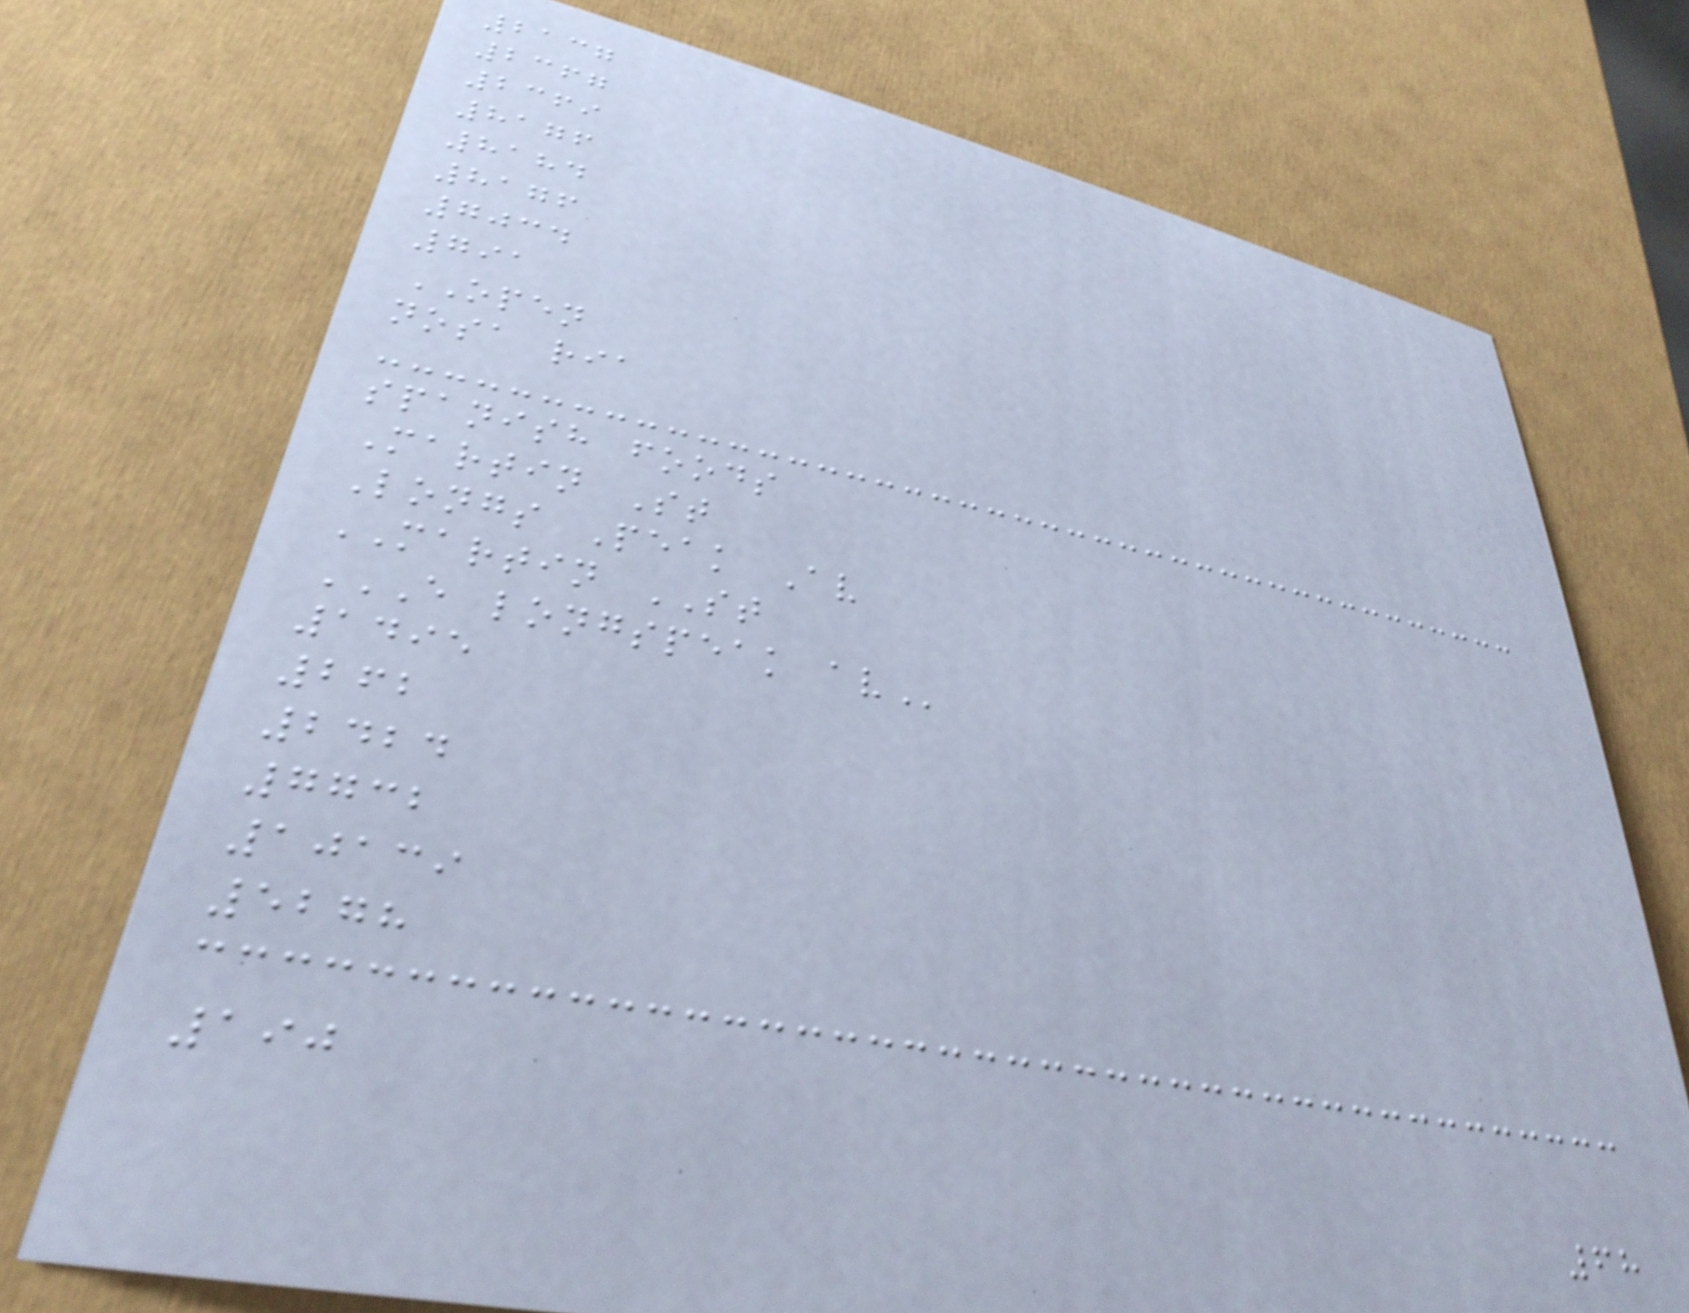2137
2367
2369
8176
8184
8176
7034
791
OPEN
nosa ria
spanish foods
Martin St
Longs Peak Av
MARTIN ST
E LONGSPEAK AV
1495
262
2424
7732
10139
5278
190
68
